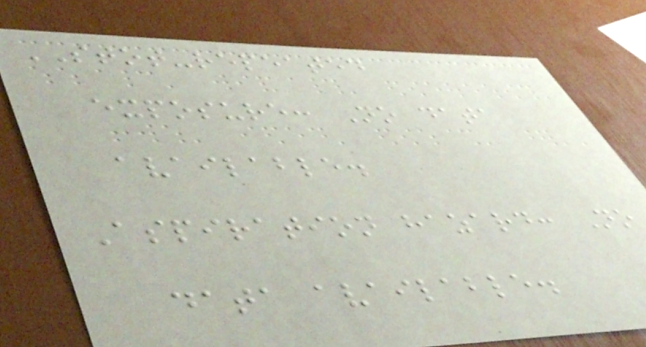STOT-repeated
exposure: No data
available.
Aspiration hazard: No
data available.
